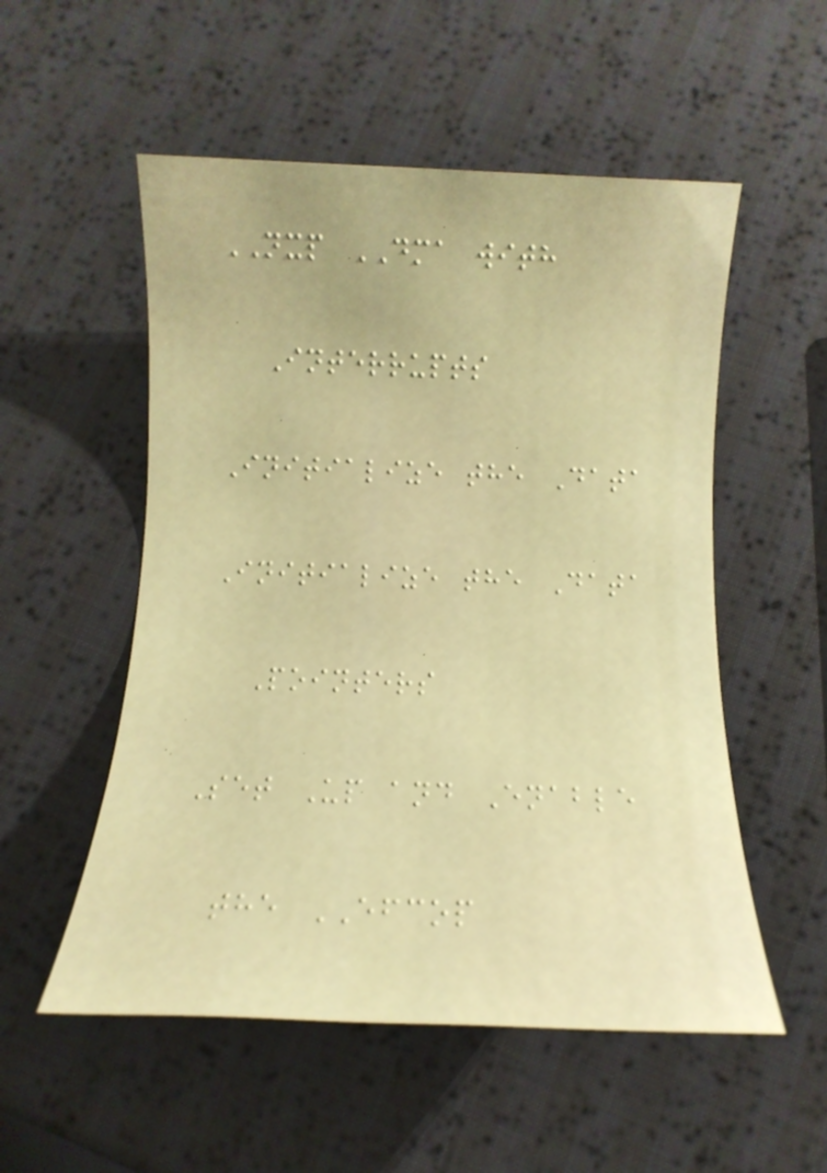NXP DMA with
Interrupts
Initialize the Data
Initialize the Data
Pointers
Set Up and Enable
the EFCOP
